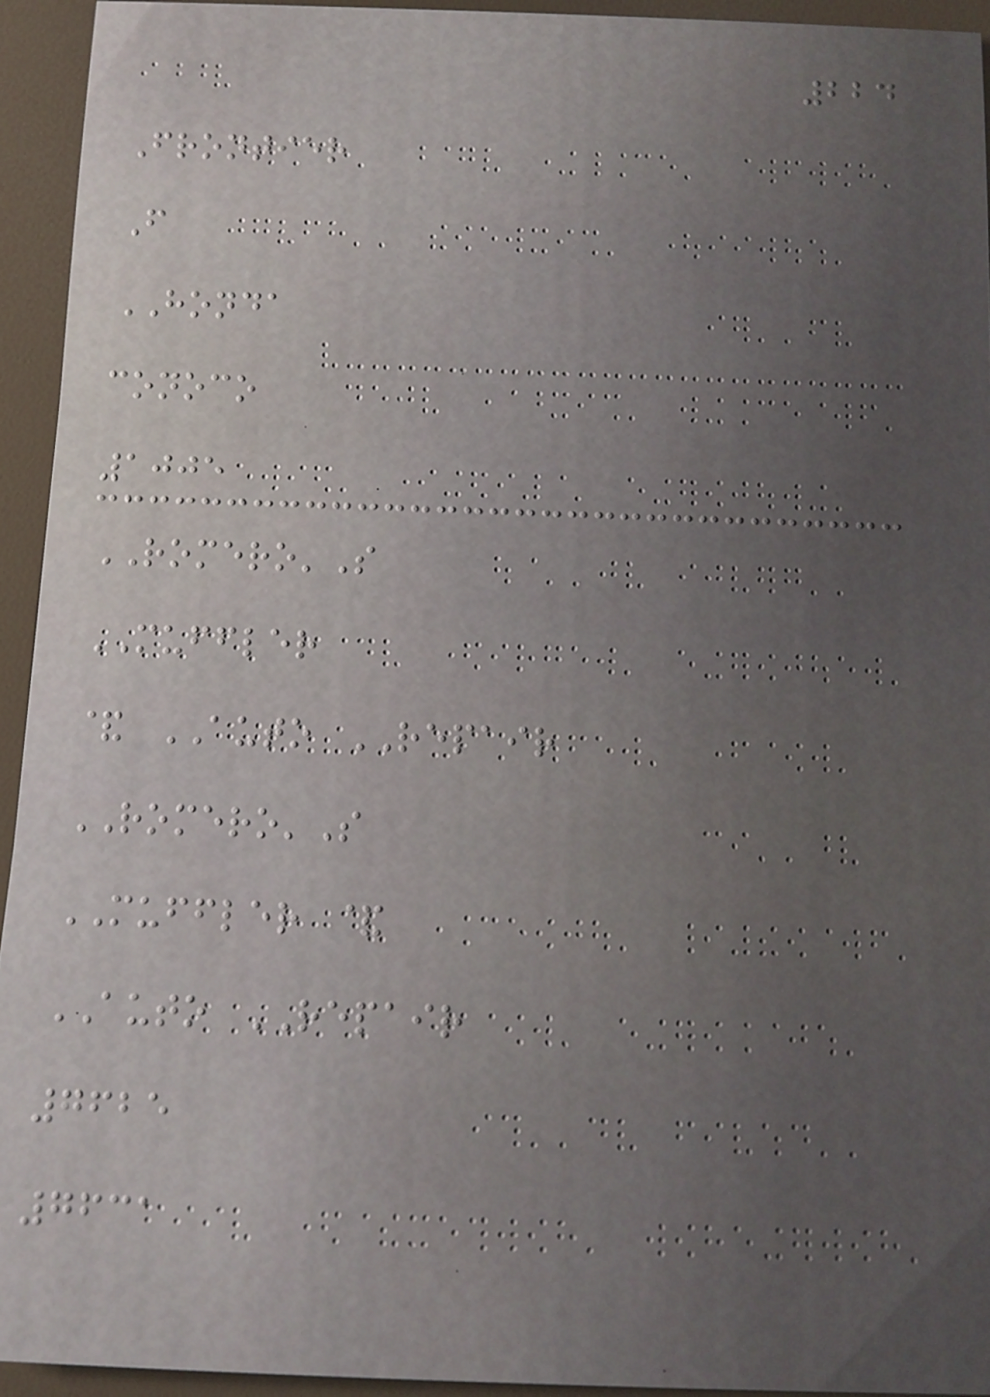224
Frontier
F
HONDA
conoco
1005
ROMERO'S
MUFFLER
& AUTO REPAIR
ROMERO'S
MUFFLER &
AUTO REPAIR
7625
7631
